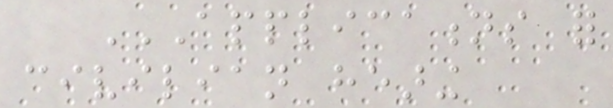APPLICATIONS FOR
CIVILIAN HEARING
